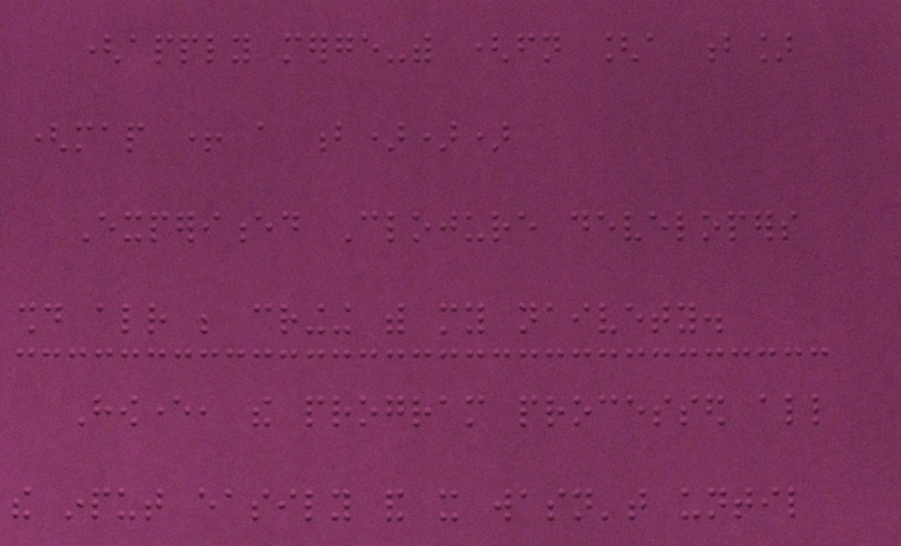(apply merge-with (fn [a b]
(map + a b)))
Experienced Clojure developers
should already be cringing with my naivety.
However, the program processed all
the input easily and it wasn't until
